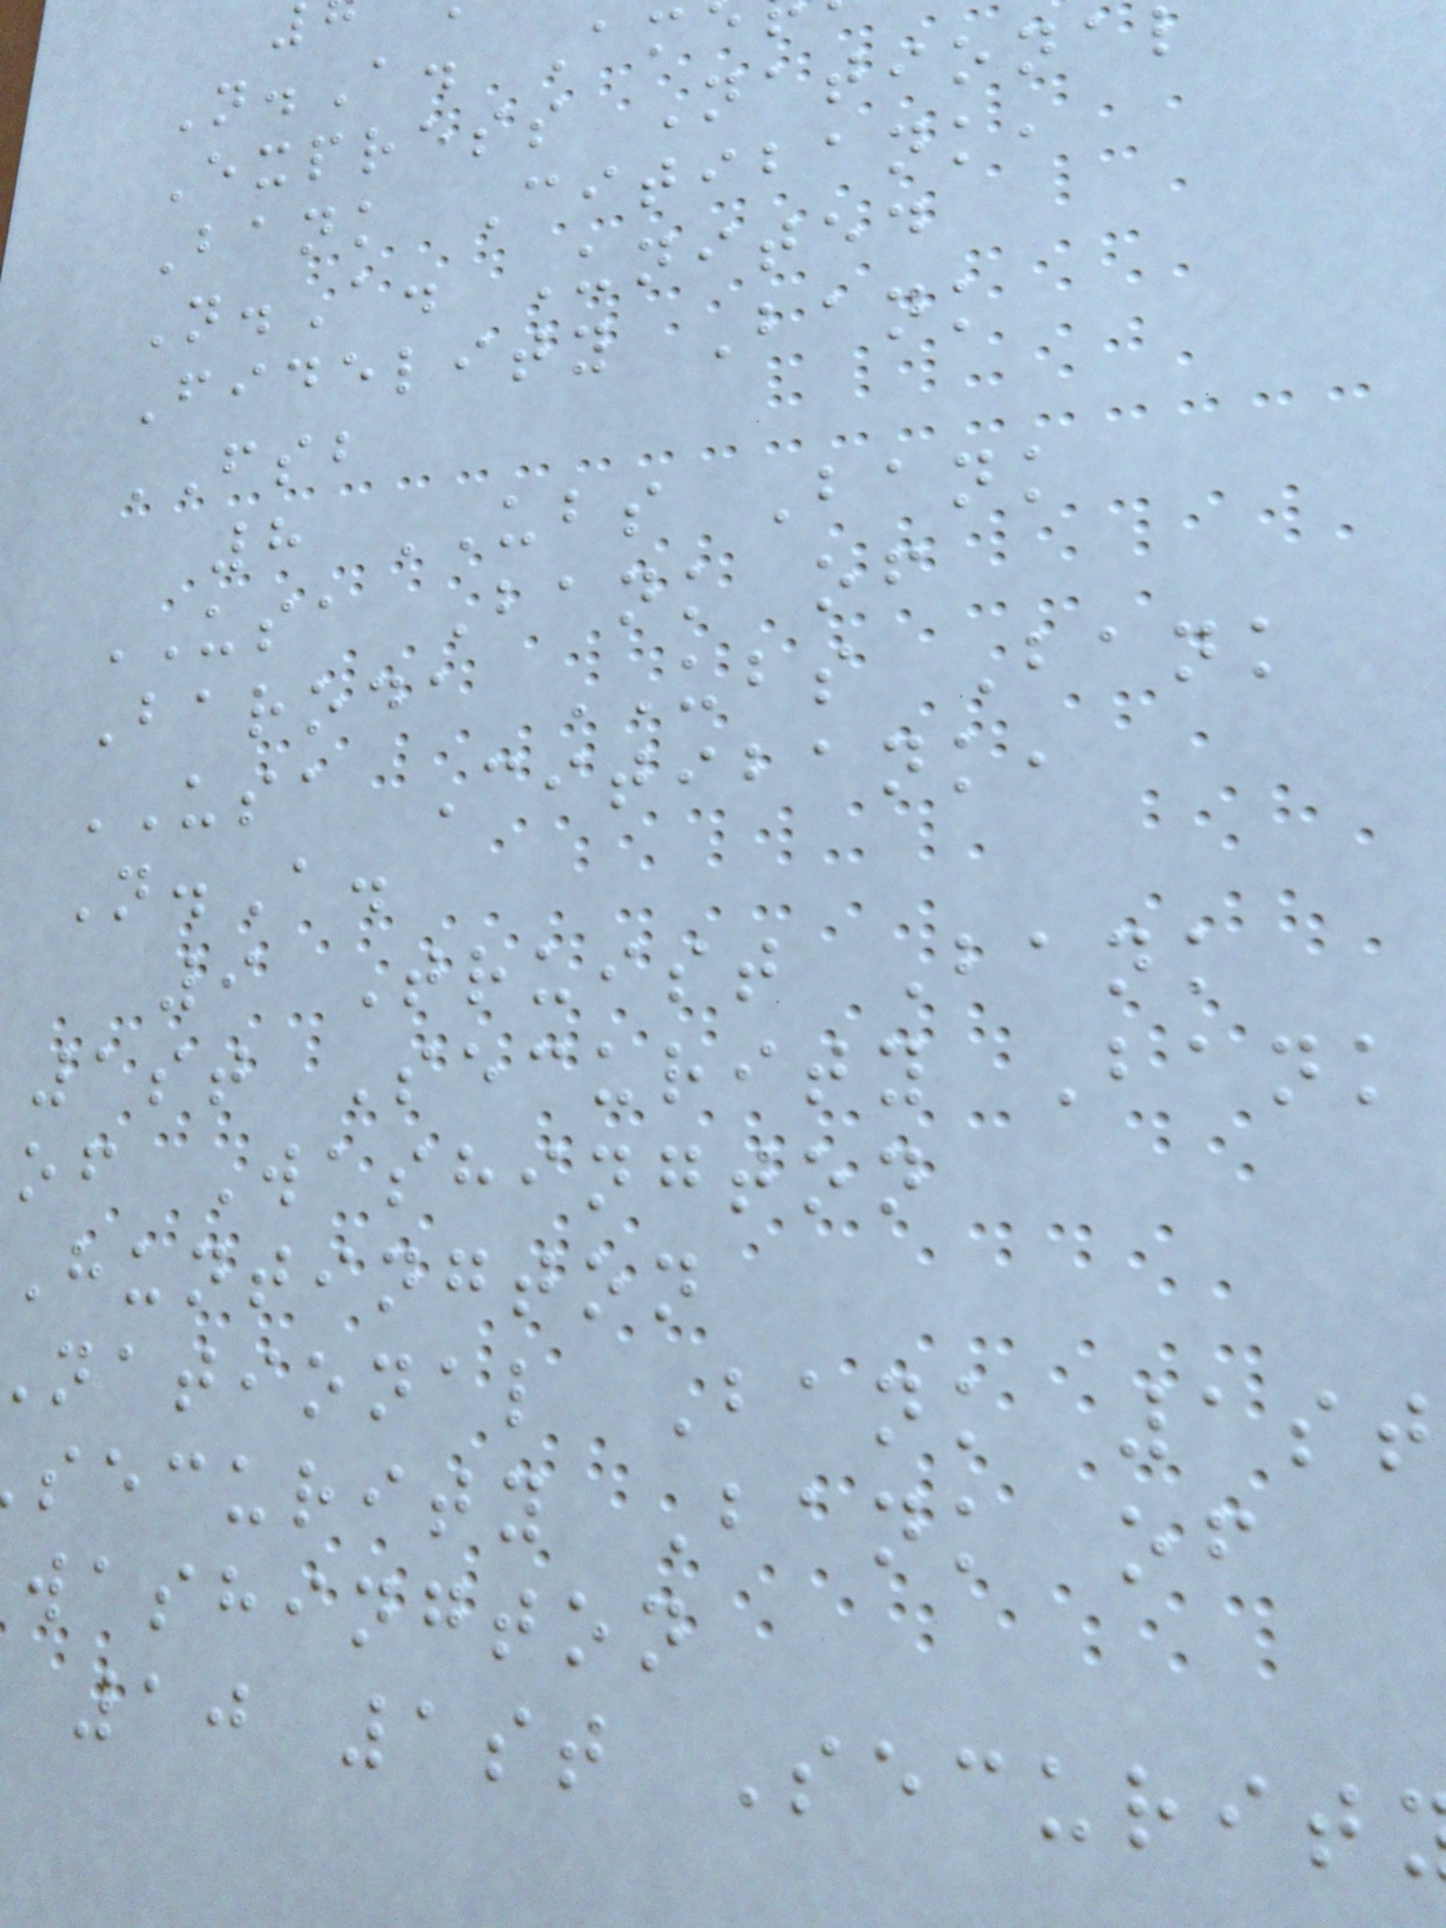N.A. Am
Express Nationa
Bank Citibank,
N.A. United
Fidelity Bank
FSB
8 UBS Bank
USA Bank of
Baroda UBS Bank
USA Citibank,
N.A.
9 Truist Bank
1st Security Bank
of Washington
Huntington
national Bank 1st
security Bank of
washington
10 1st Securit
